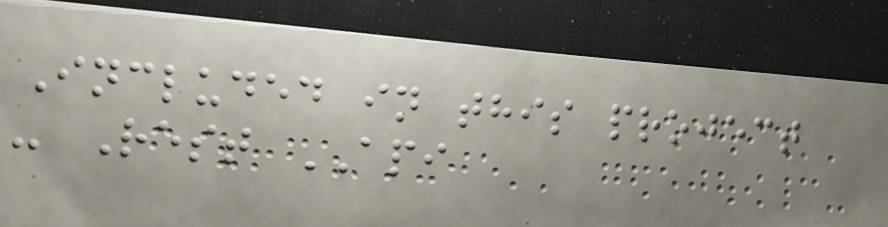Included in this project
- Rest API
